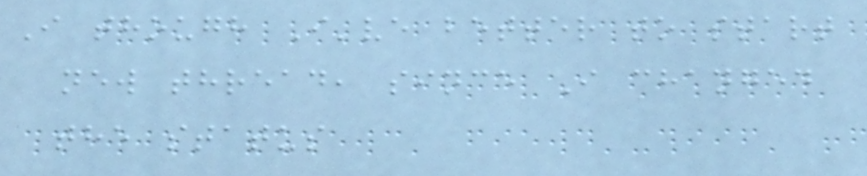I though I've better to start
new thread, since I changed
the status
